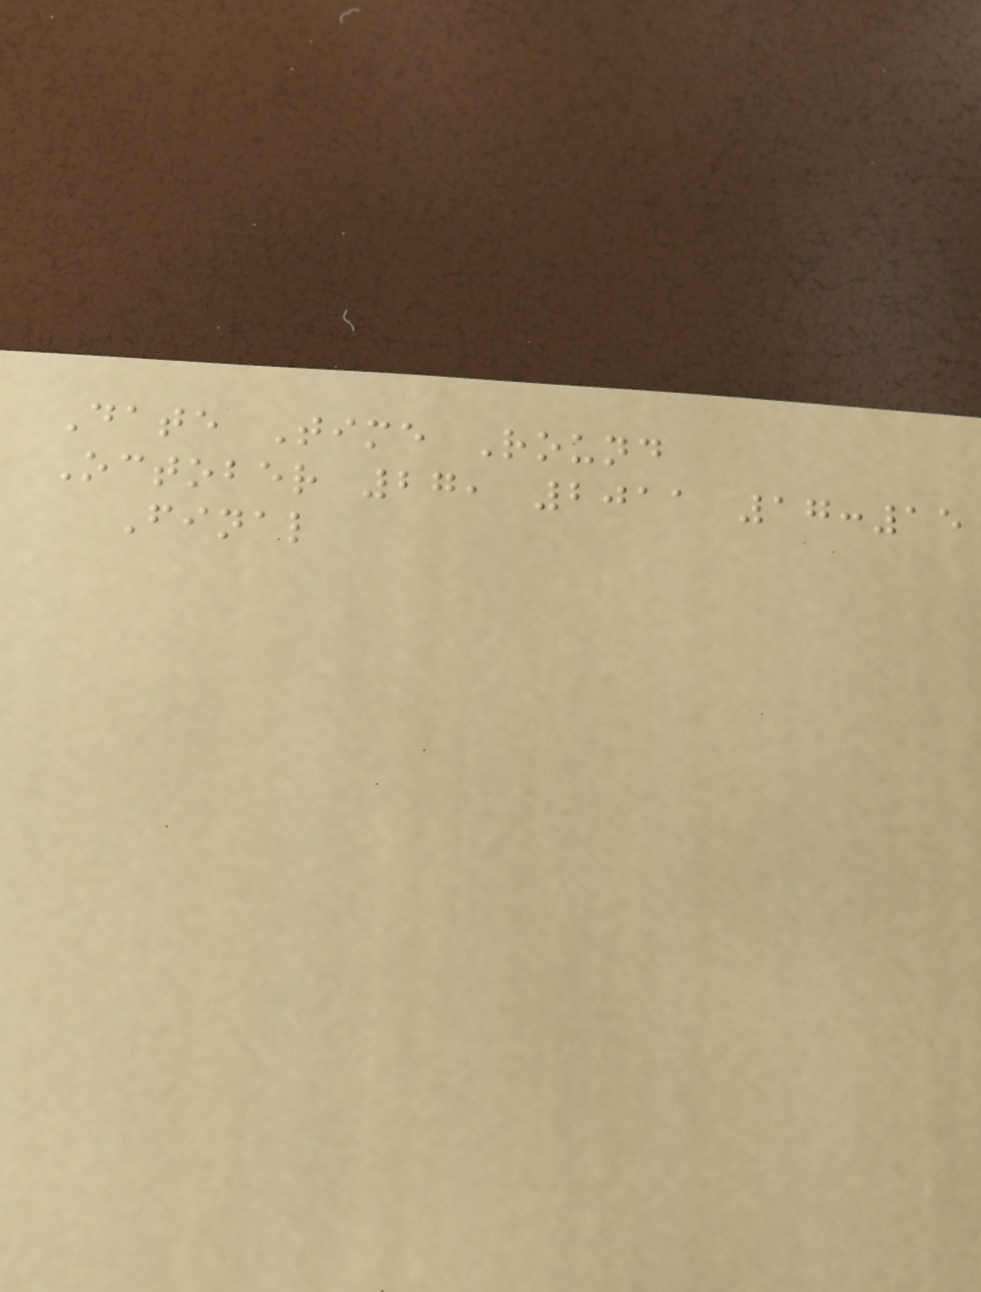Date Time Round
October 27, 2011 17:15
Final
